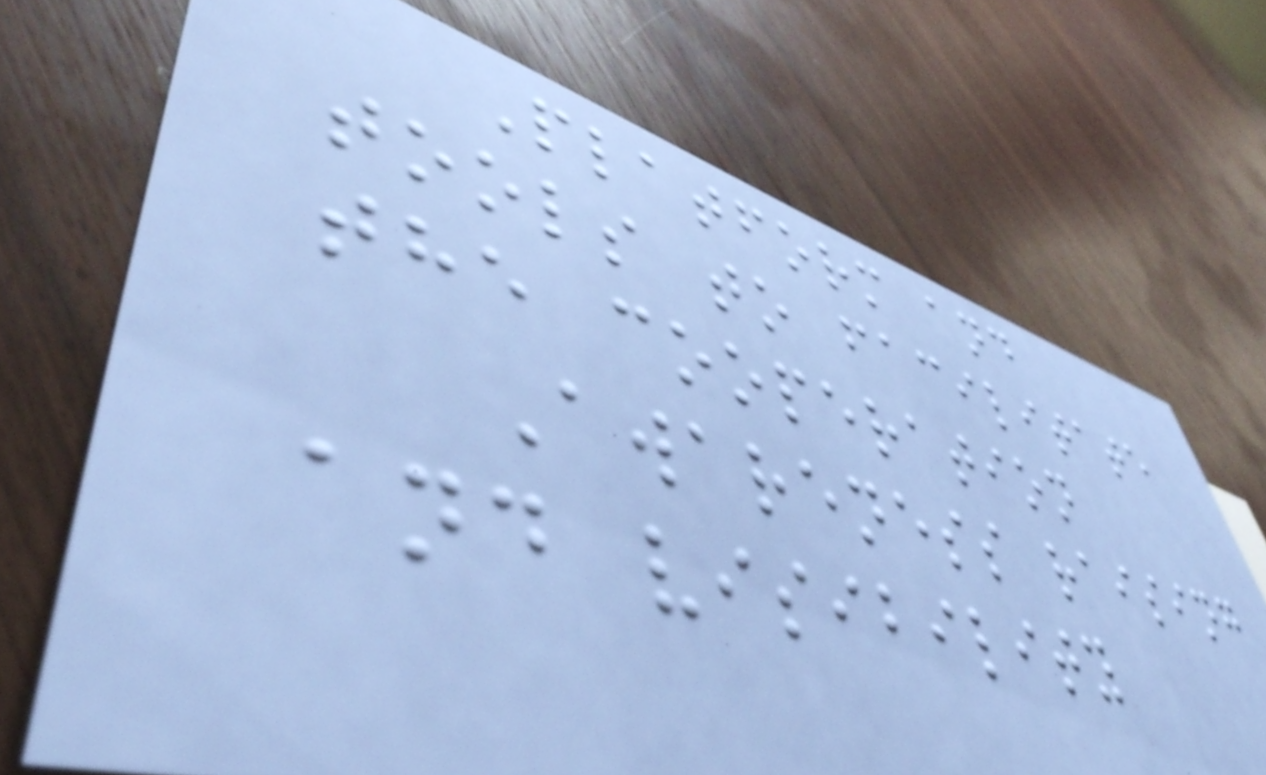Platform and
tools to facilitate
the cooperation
Awareness raising
and visibility
